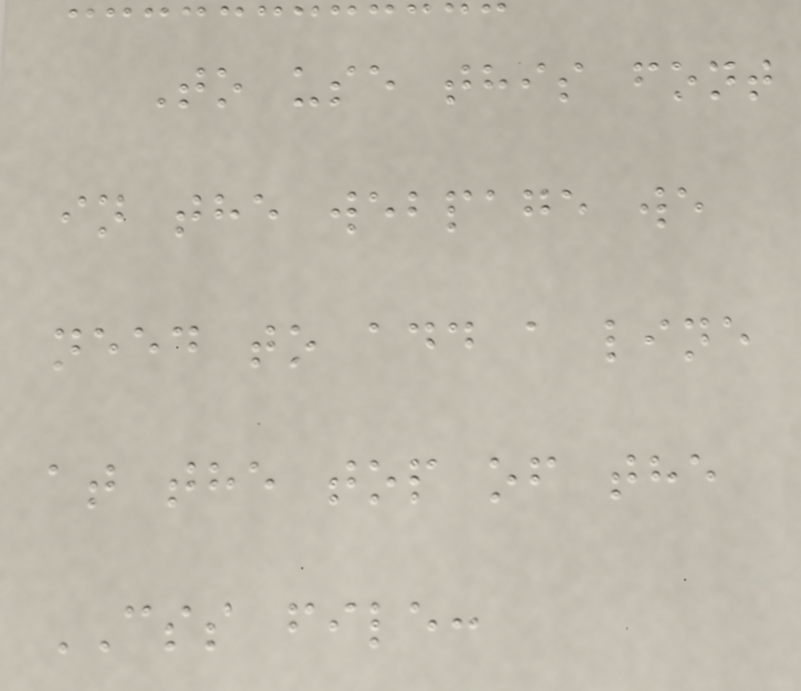To use this font
in the webpage we
need to add a line
at the top of the
CSS file:
